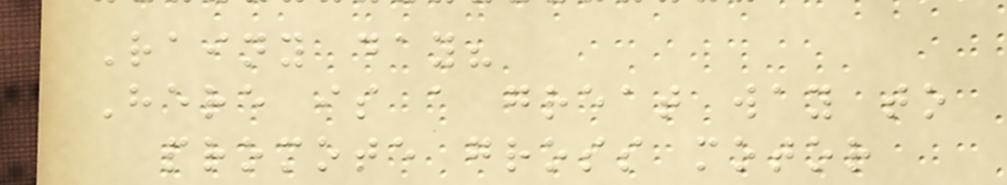Rainy day?
Here is a great way to
promote gross motor
